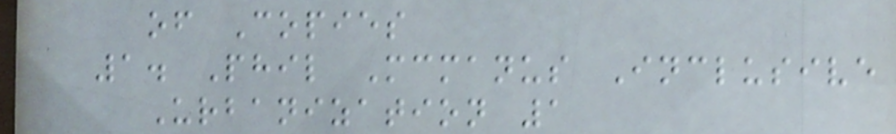of Copies
1. Phil Mcmanus Inclusive
Urbanization 1
